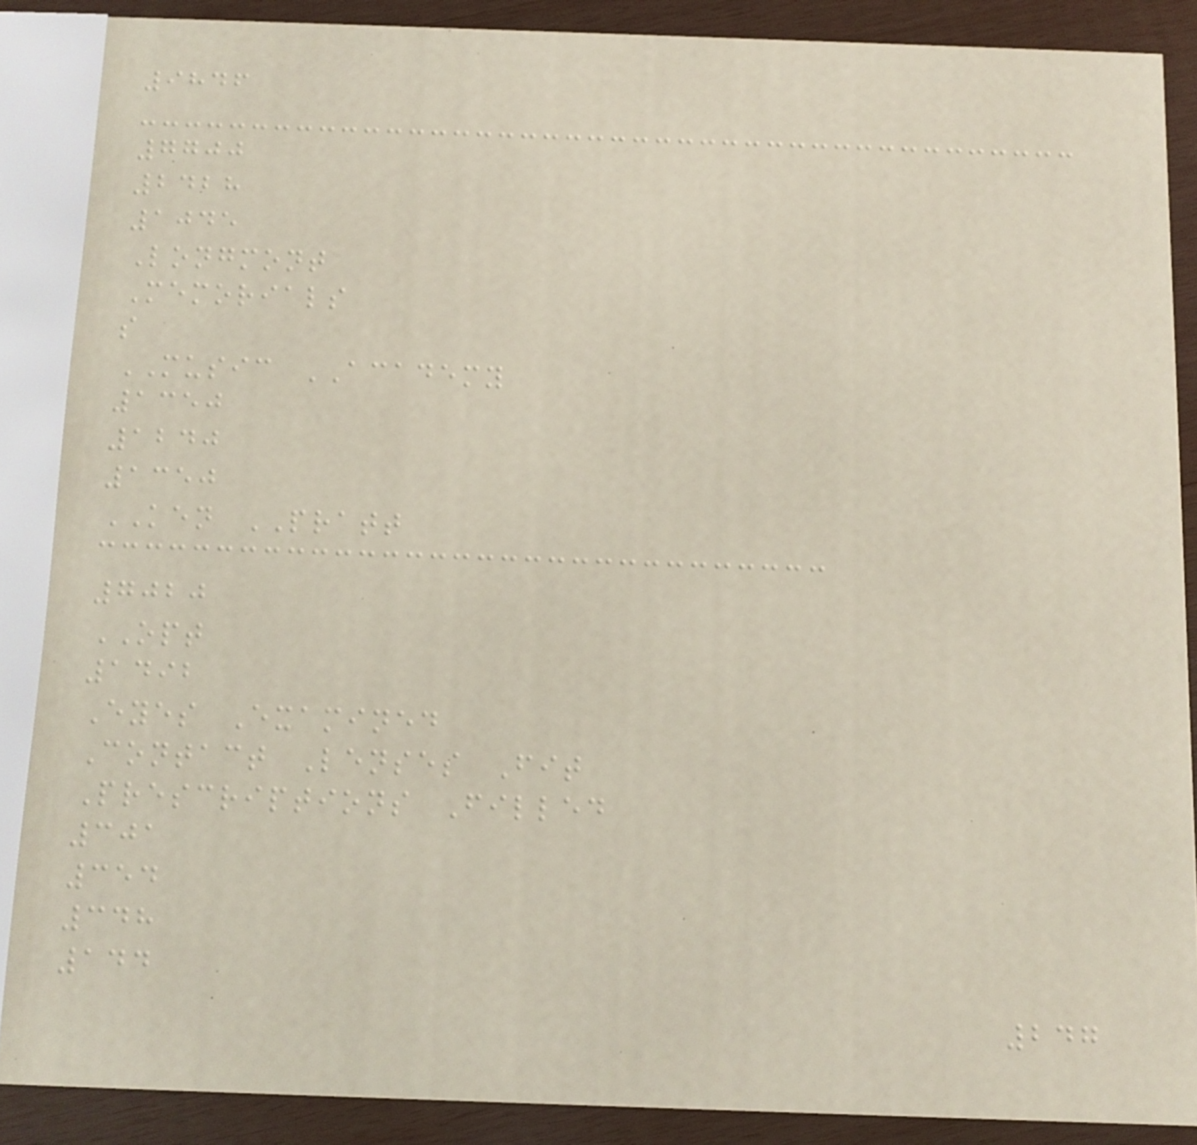9846
7700
2428
1045
Longmont
Memorials
s
MUSIC ACADEMY
1350
1240
1350
KEN PRATT
7020
OPT
1492
Eyes Examined
Contact Lenses Fit
Prescriptions Filled
301
354
348
144
247
